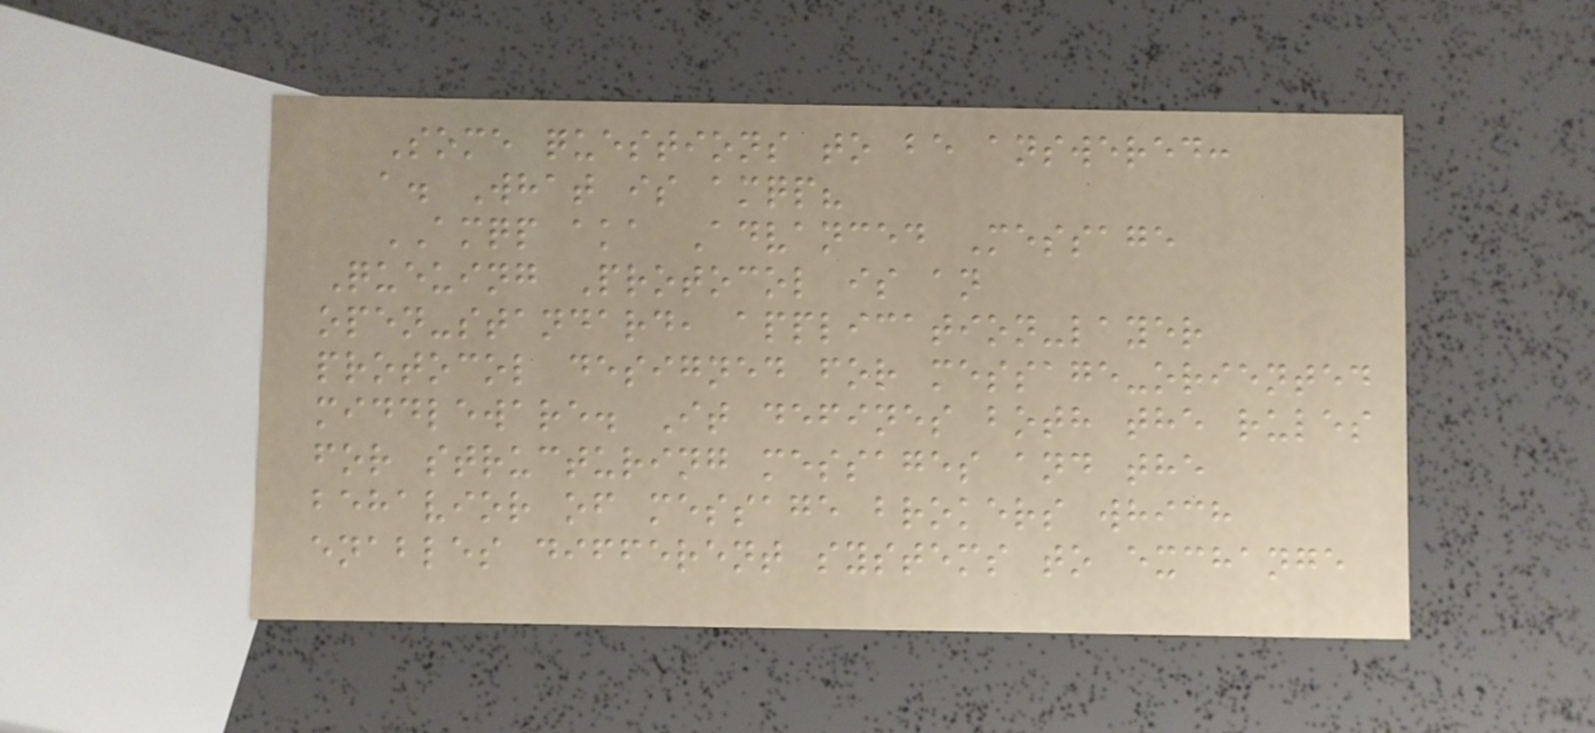Some questions to be answered:
a. What is amqp?
AMQP aka Advanced Message
Queuing Protocol is an
open-standard, application-layer
protocol designed for message-oriented
middleware. It defines both the rules
for structuring messages and the
behavior of message brokers which
enables different systems to exchange
